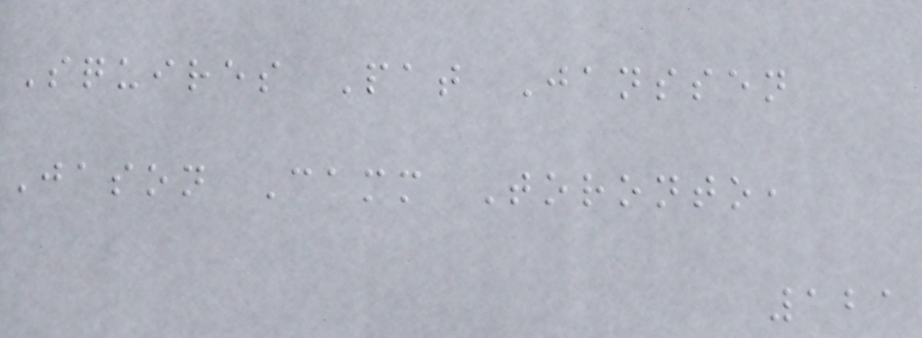Squires Pat Janssen
Jason Camm Toronto,
121
